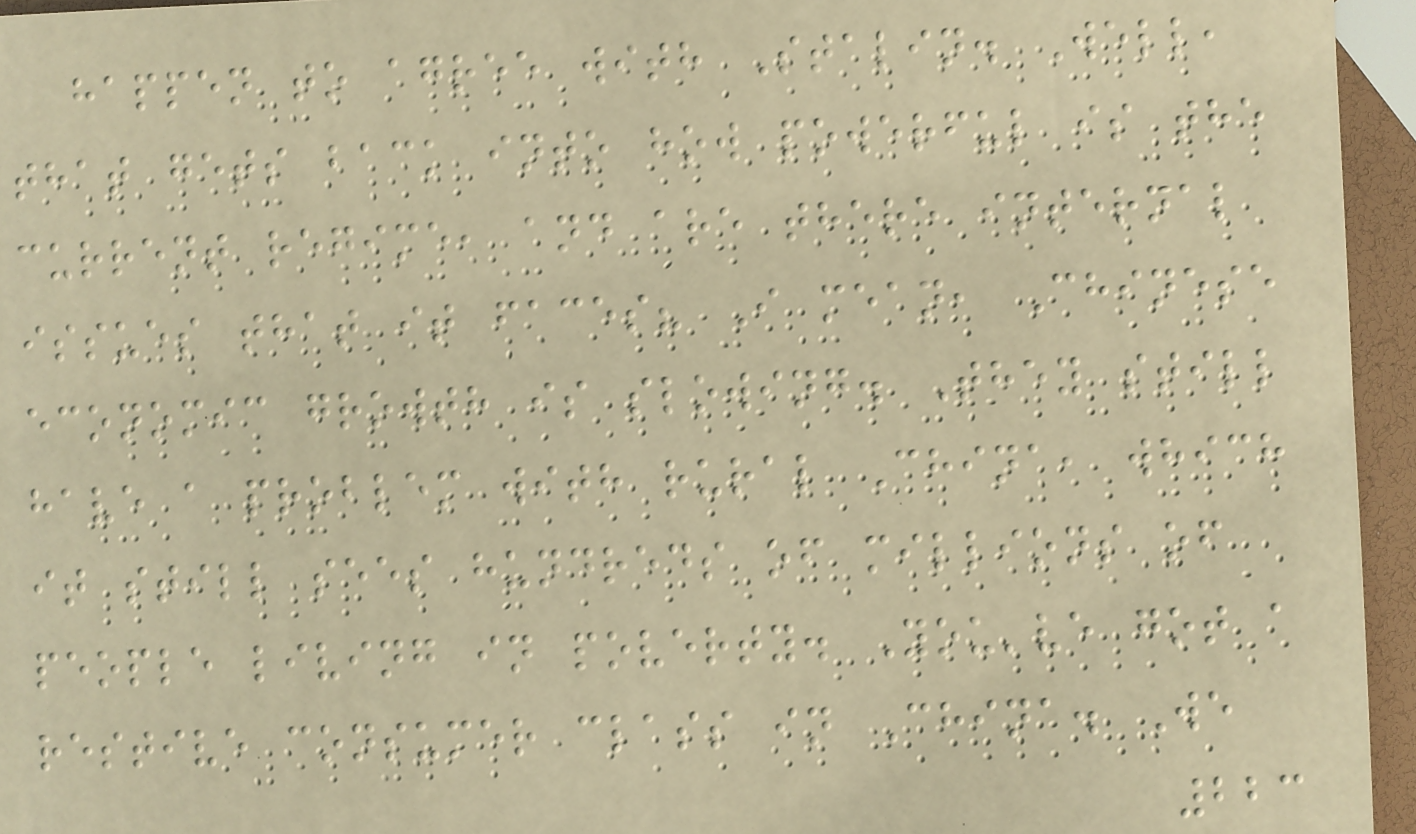happen to agree with Stalin. Well,
that gets back into how powerful is the
current regime, and are there internal
issues that it faces? I mean, Chinese
economic growth is slowing. They still
have a problem with rural China, which
it still sees hundreds of millions of
people living in poverty. You've got a
restive consumer class in China. We
223
